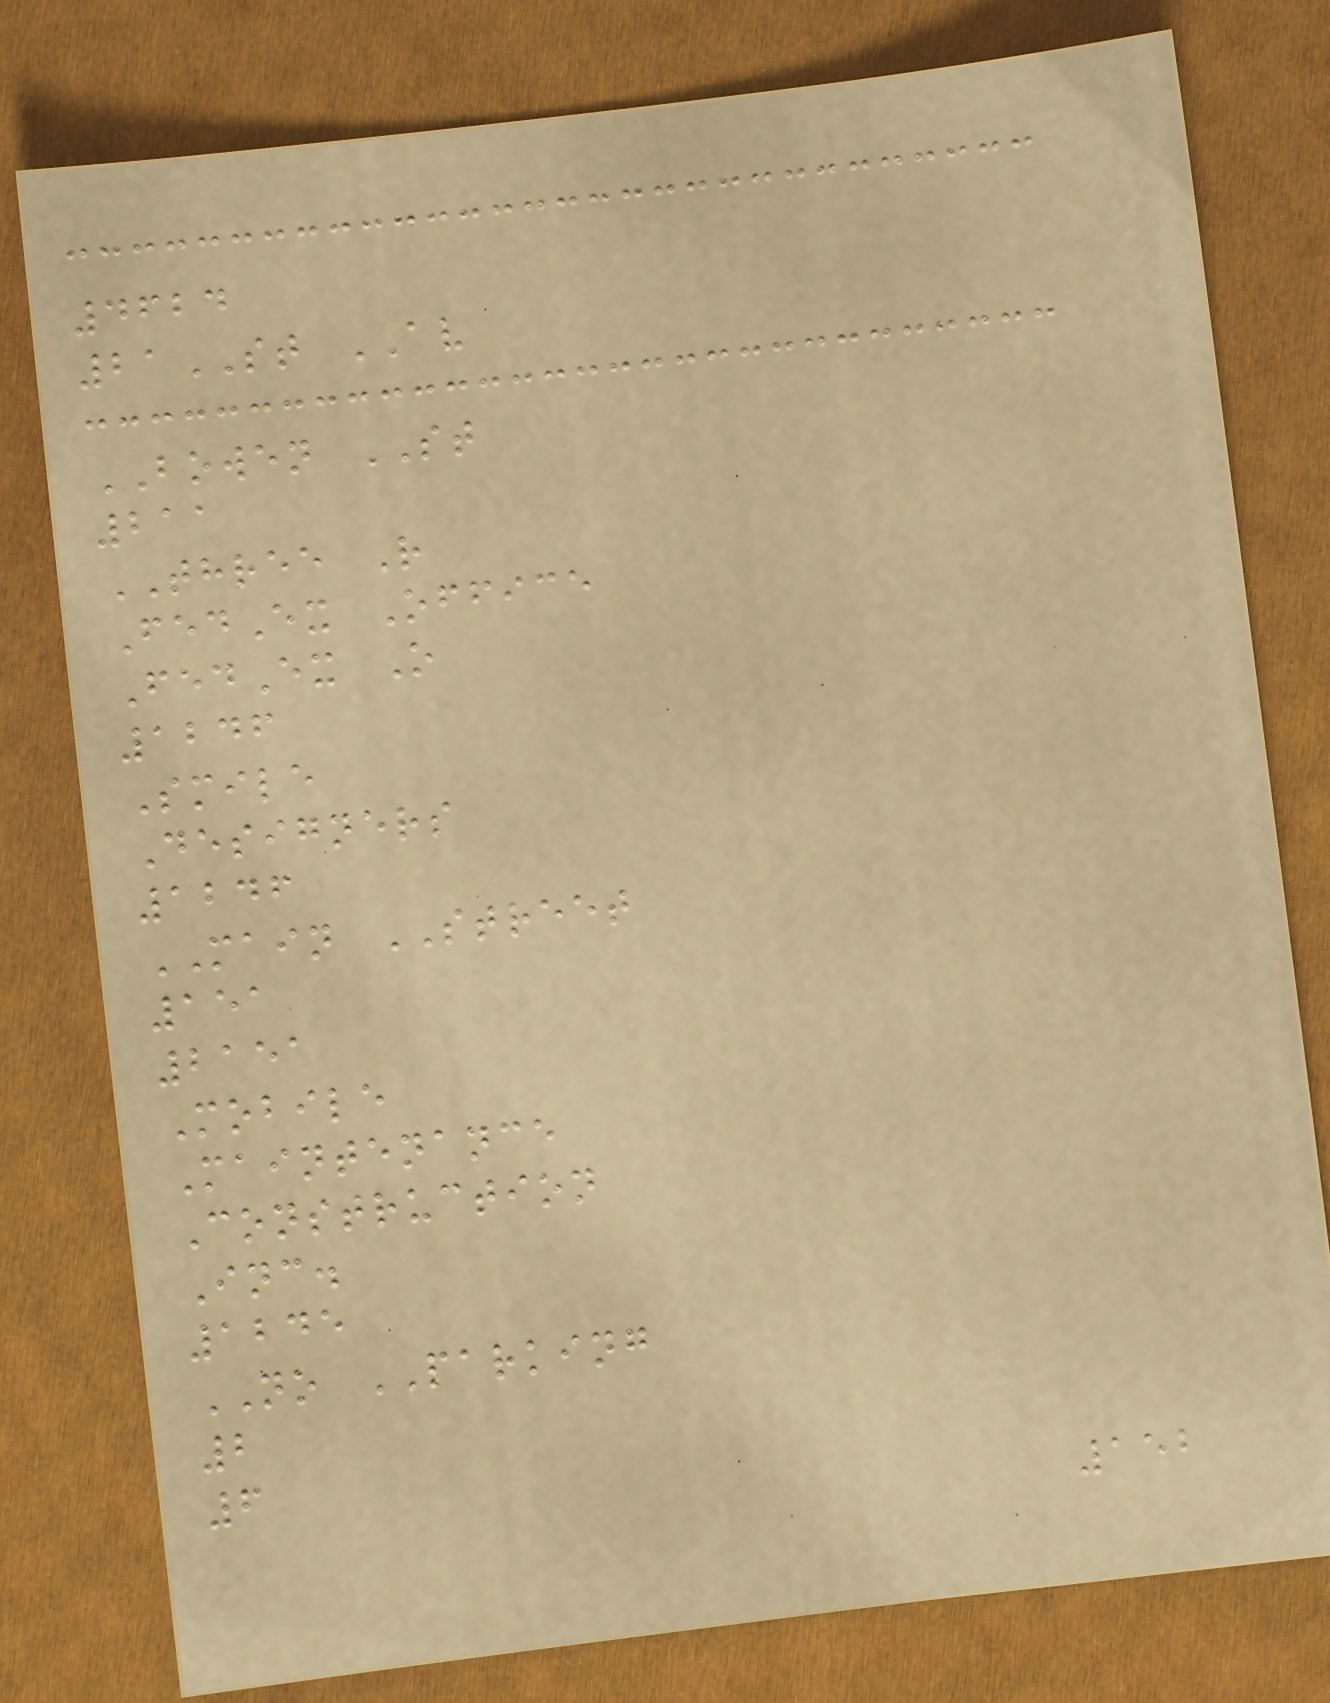4624
21ST AV
BOWEN ST
211
THREE R
FedEx Office
FedEx O
1246
Smile
Designers
1246
MAIN STREET
151
2151
Mobile
Maintenance
Construction
Inc.
1245
NO PARKING
2
6
152
